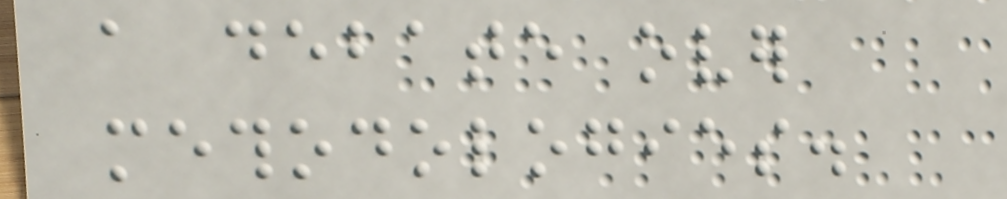a debate over
methodologies.
